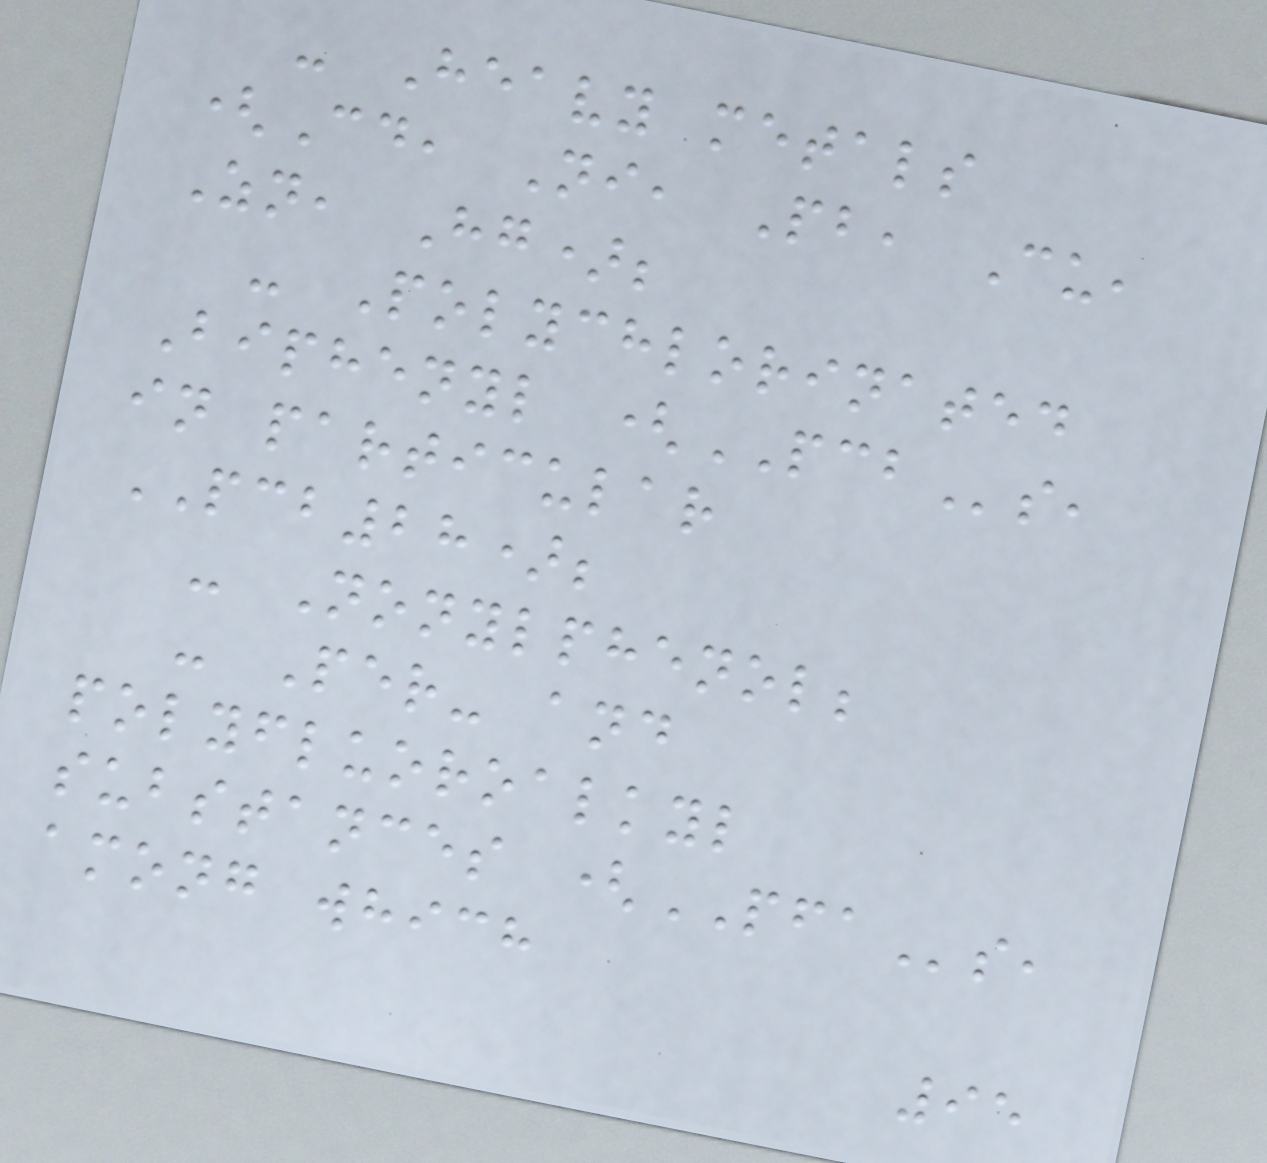- Heavy metals
(Cd, Ni, Pb, Cu,
Zn, Hg);
- Polychlorinated
Biphenyl (PCBs,
in particular
PCB28);
- Nonylphenol;
- Per- and
polyfluoroalkyl
substances (PFAs,
among which
95
